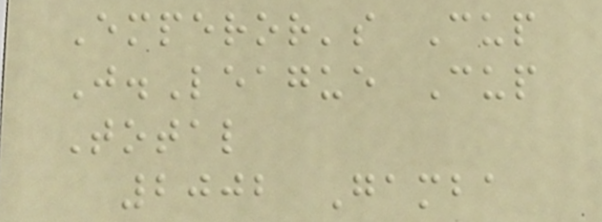Emperor's Cup
J.League Cup
Total
2002 Gamba
